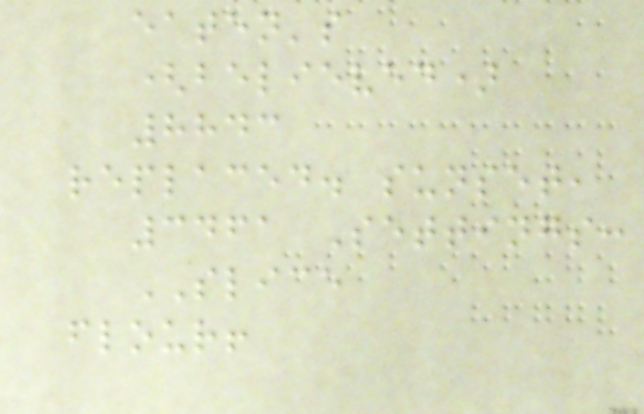eaten's
(believed)
8843
replaced. sunset,
3461 Settings:
SLICE
flour!
